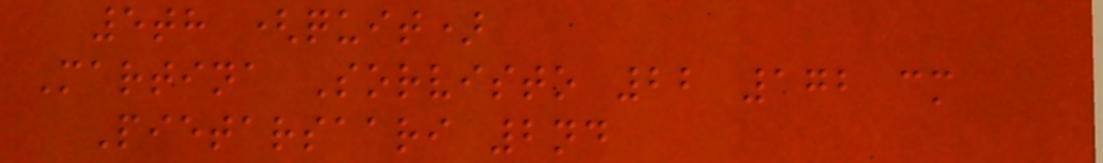5th (quit)
Martina Sorvisto 22 172 cm
Pietarsaari 2nd
